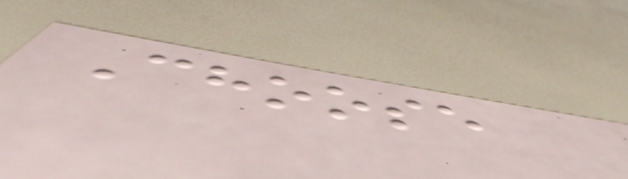Choose
